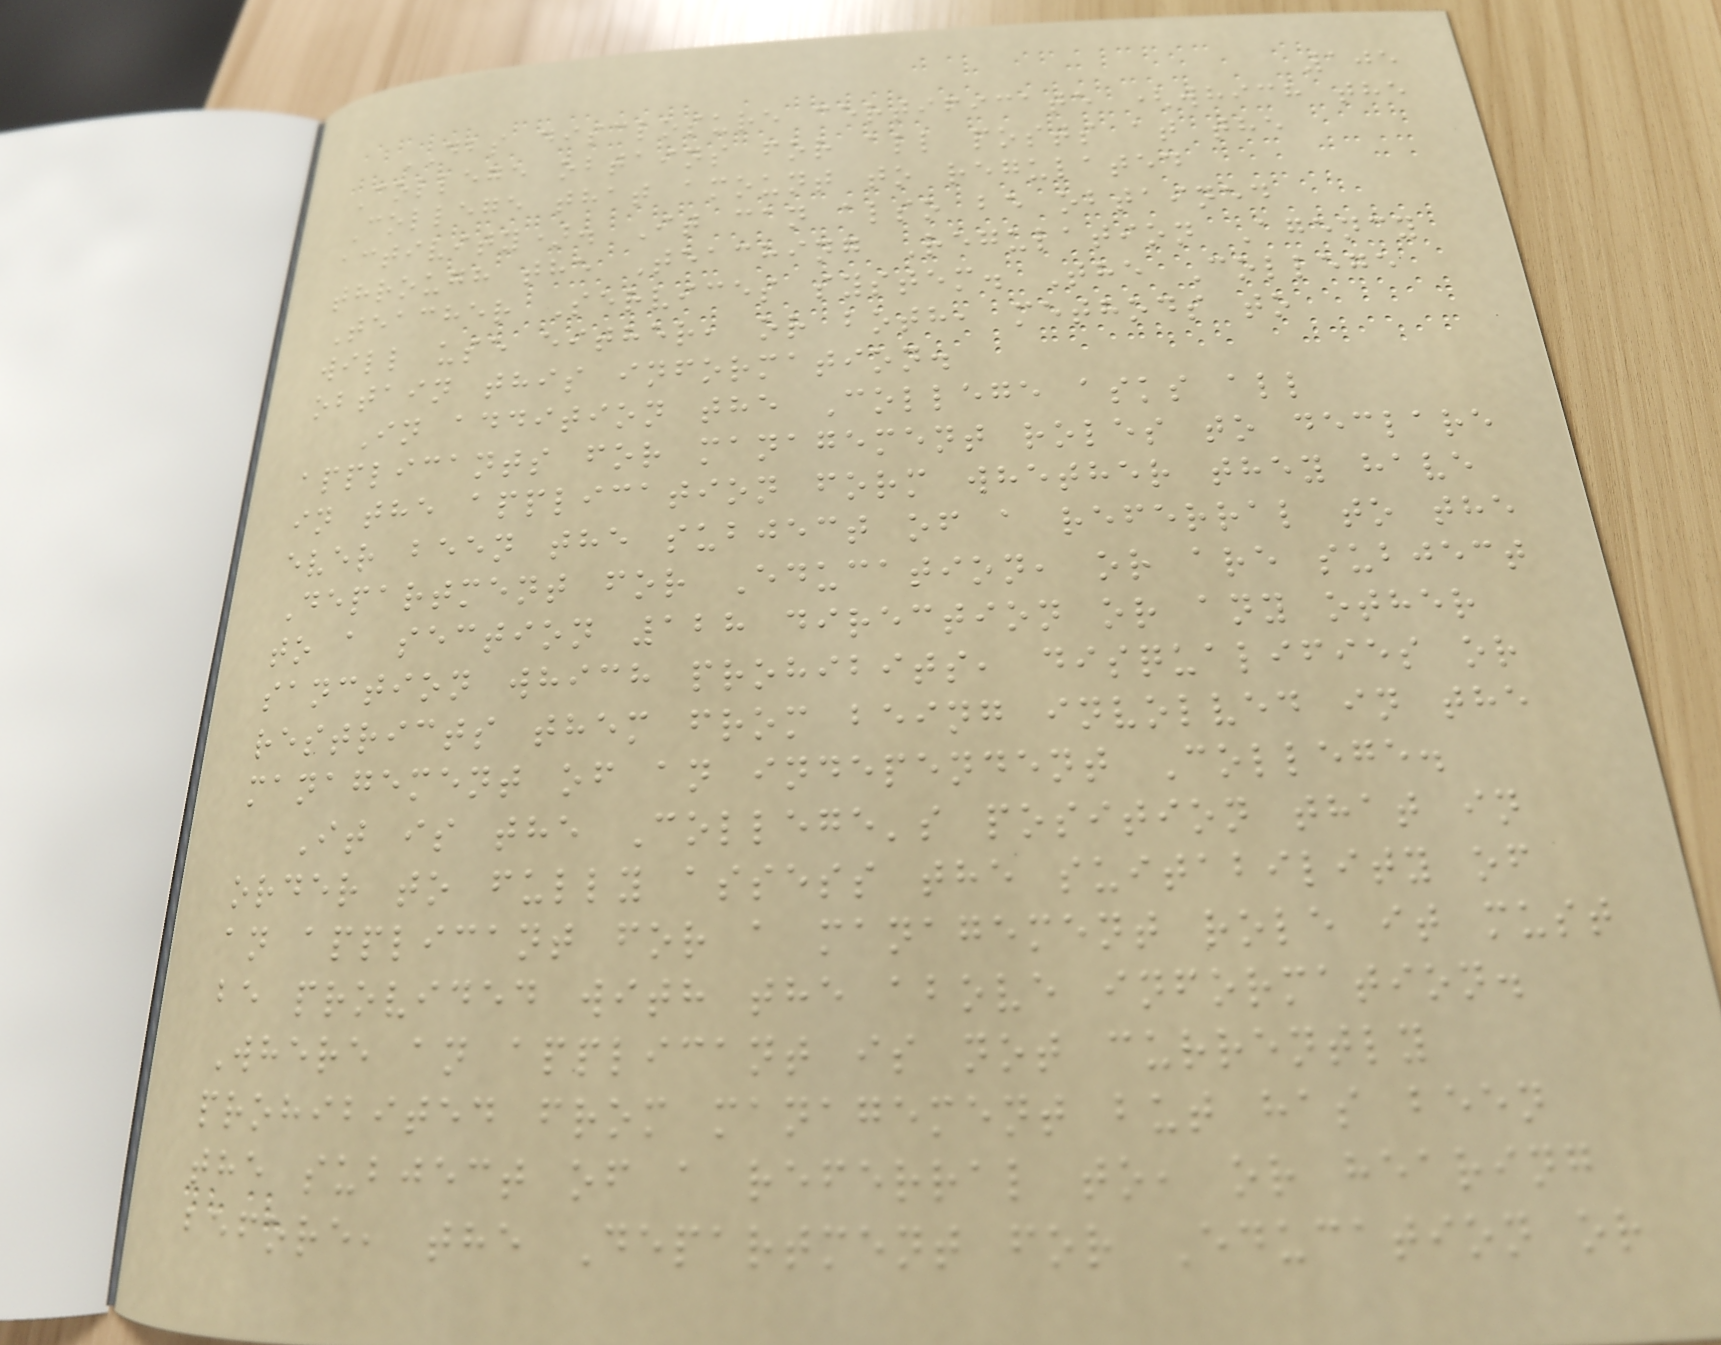105
DBS disclosure certificate (which the
College obtains for all posts at the
College that amount to regulated
activity). It can also be obtained
through the Teaching Regulation Agency
Teacher Services system. The College
will use either, or both, methods to
obtain this information.
In addition the College asks all
applicants for management roles to declare
in the application form whether they have
ever been the subject of a referral to the
Department for Education, or are subject
to a section 128 direction or any other
sanction which prohibits, disqualifies or
restricts them from being involved in the
management of an independent College.
It is the College's position that in
order to fully assess the suitability of
an applicant for a management role it must
be provided with the above information.
Where an applicant is not currently
prohibited from management but has been
the subject of a referral to, or hearing
before, the Department for Education or
